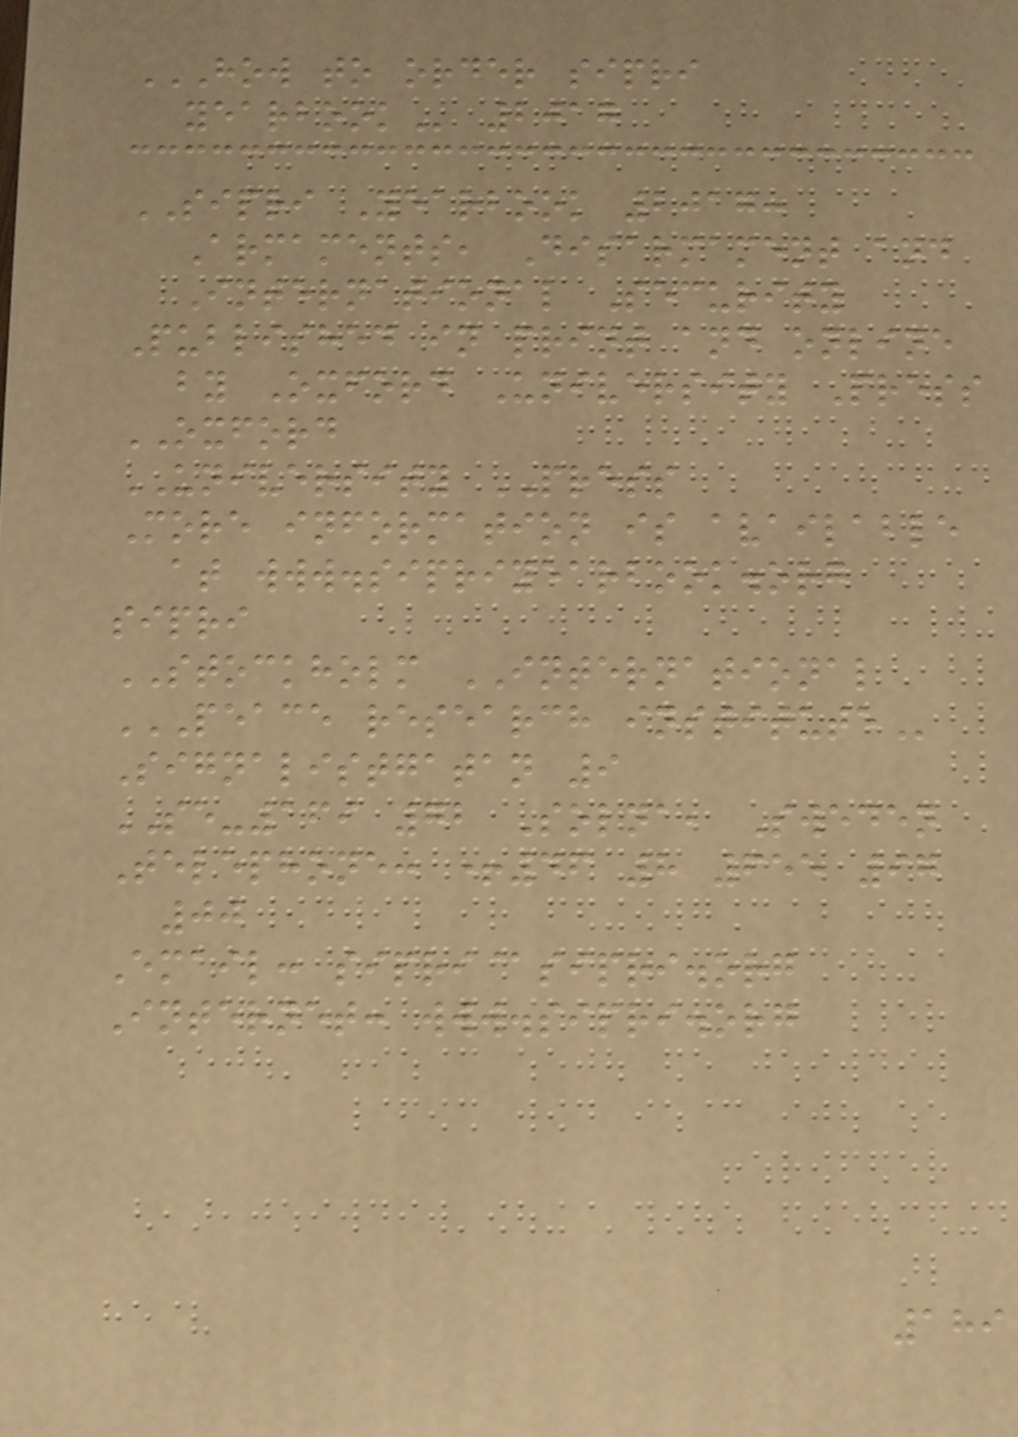HOW TO ORDER SIPRI
YEARBOOK 2017
SIPRI Yearbook 2017:
Armaments, Disarmament and
International Security
Published in print and online
by Oxford University Press
OXFORD
UNIVERSITY PRESS
More information is available
at www.sipriyearbook.org
sipri
STOCKHOLM INTERNATIONAL
PEACE RESEARCH INSTITUTE
Signalistgatan 9
SE-169 72 Solna, Sweden
Telephone: +46 8 655 97
00
Email: sipri@sipri.org
Internet: www.sipri.org
189
